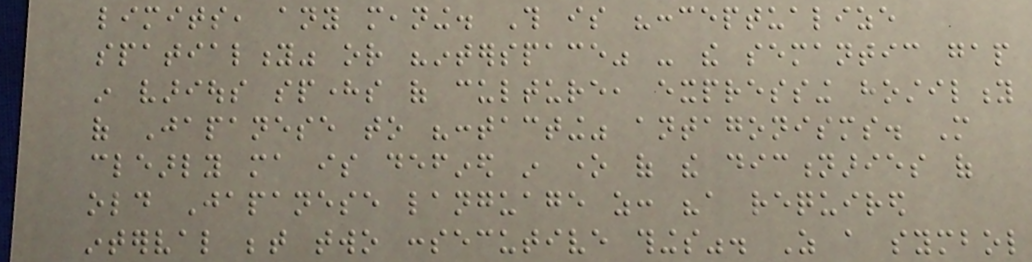limits, any meaning. This is "conceptualize
spatiality" or "interspace" - the semantic gap
in various spheres of culture, expressing hostility
of Japanese to "contacting" antagonisms. More
clearly ma is defined in one of the dictionaries of
old Japanese language as: "a required
interval between two consecutive things". As a symbol
